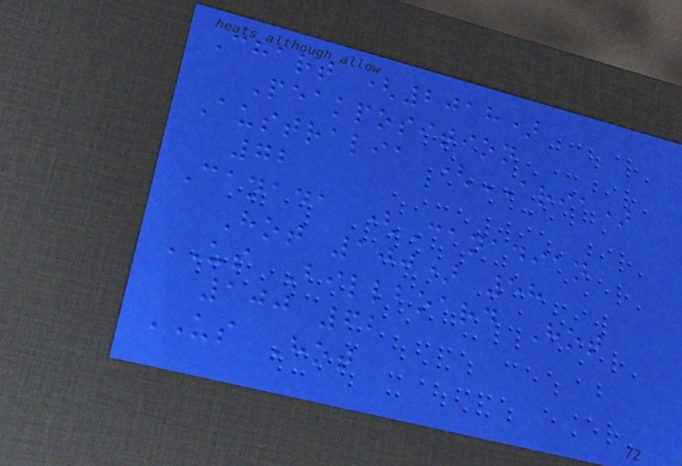Chart (2018)
Peakposition
Australia (ARIA)
72
Canada (Canadian
Hot 100) 58
US Billboard Hot
100 62
US Hot
